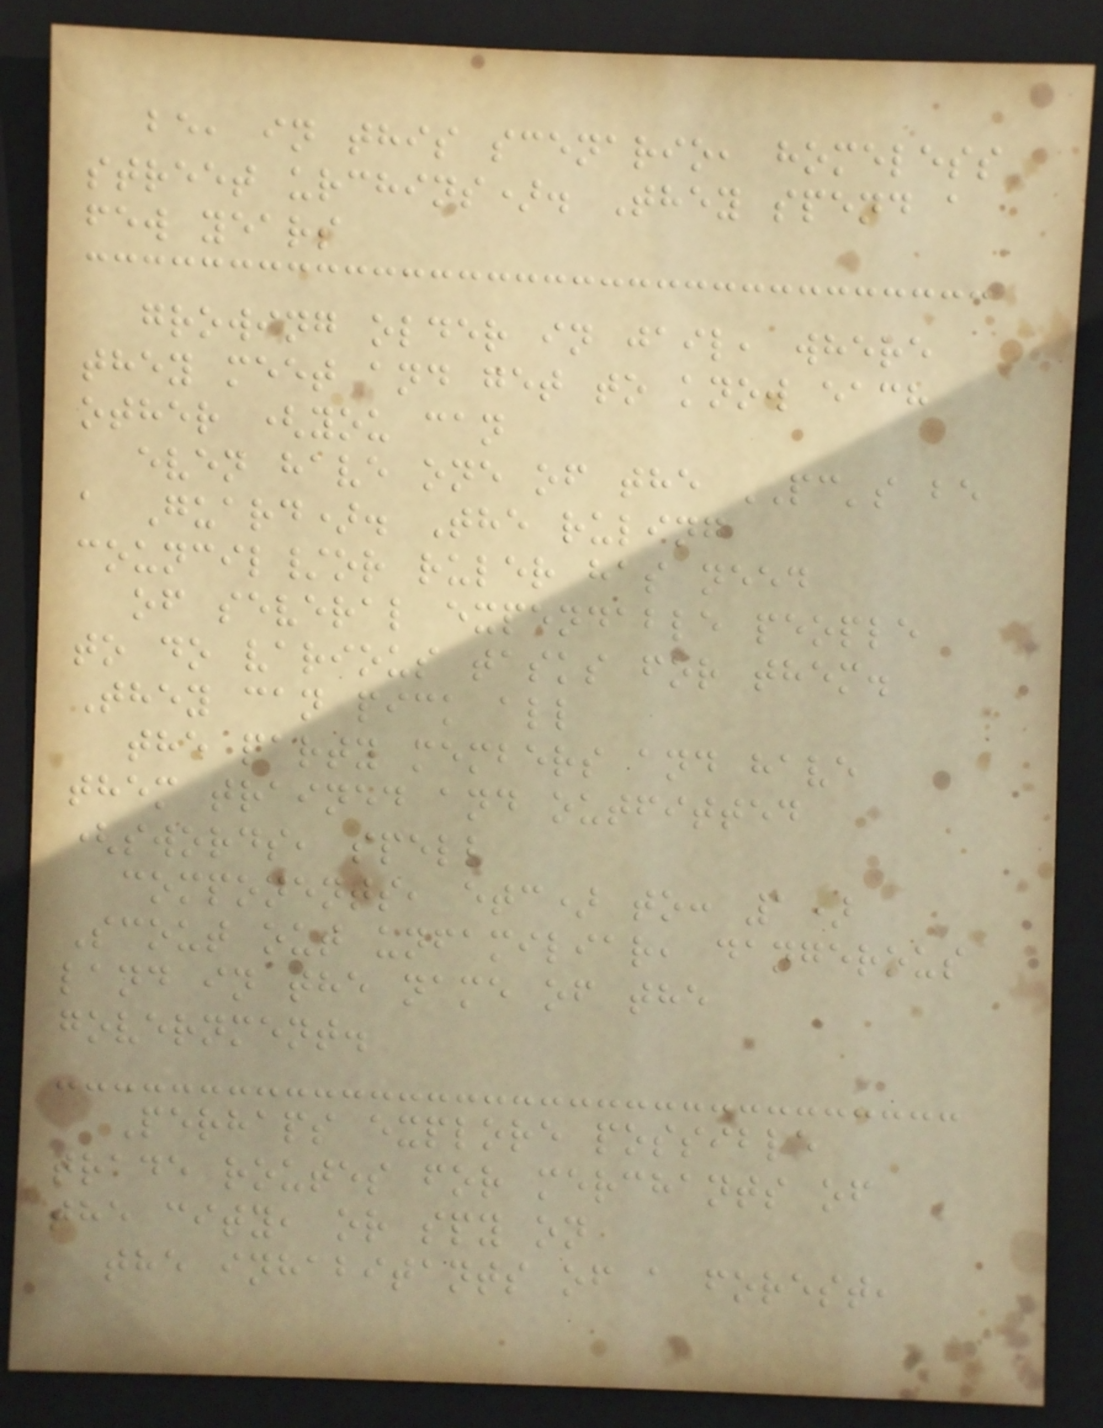be, in this scenario, homeless
street urchins). They spend a
few years
growing older in jail, where
they meet and get to know each
other (you can
even have one of the PC's be
a Guard). The ruling
council/or ruler has need
of several expendable people
to do various tasks for them.
They can pick all
the party members and have
them trained and outfitted
(swords, spell
components, etc) to: 1)
Scout out unfamiliar, dangerous
land in the name of the
government.
Perhaps explore possible
trade routes for merchants of
the city, or spy on
the inhabitants of a forest,
